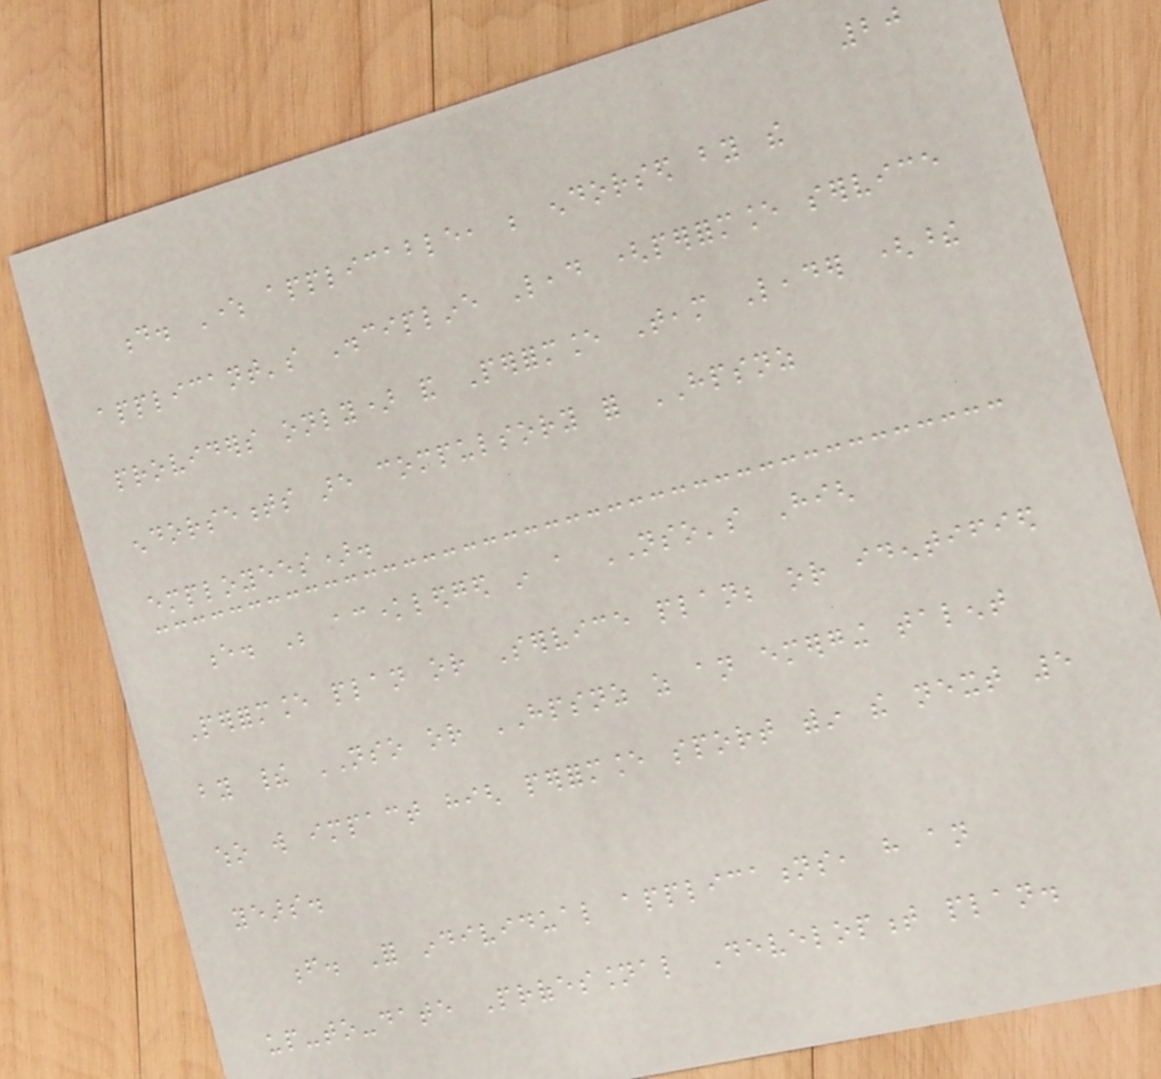20
d. Where applicable, be endorsed by the
applicant's Discipline Lead (performance service
providers only) and Performance Team Leader (these
endorsements are compulsory for HPSNZ
employees).
e. Be acknowledged in a NSO's High
Performance plan or Service plan; or identified
by their NSO or HPSNZ as an emerging talent
who will impact high performance sport within the next 5
years.
f. For individual applications, have an
up-to-date Professional Development plan.
